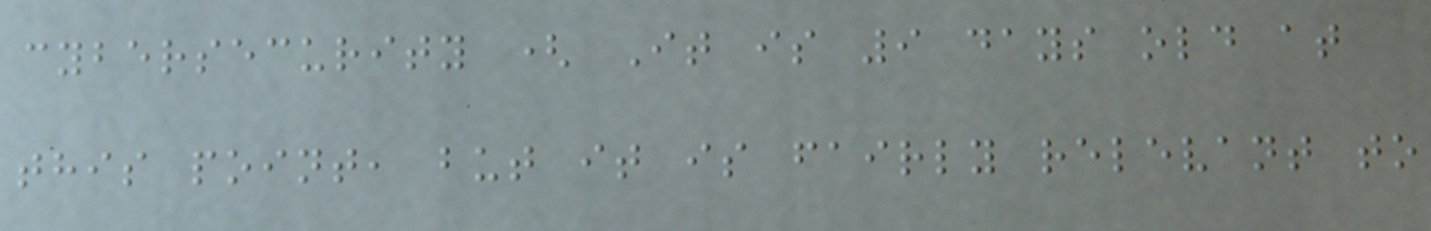cybersecurity ( It is 9 days old at
this point, but it is fairly relevant to
